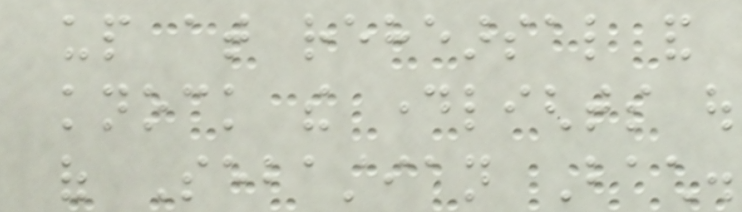up at rehearsal and
knock the daylights out
of Sebastian Bach.
